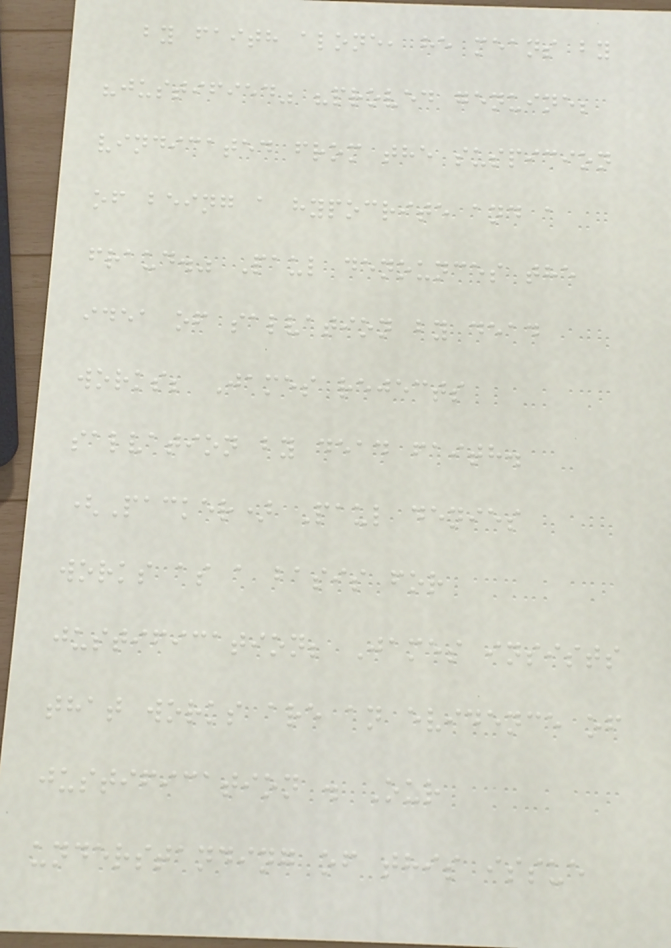by faith alone, he means by
"justified" "proved genuine;
vindicated from the suspicion
of being a hypocrite and a
fraud." Paul denounces the
idea of salvation by dead
works; James rejects
salvation by dead faith.
(Packer) Paul denies
works as a basis for
justification; James insists
that works are an evidence of
justification . Our
understanding of this issue
